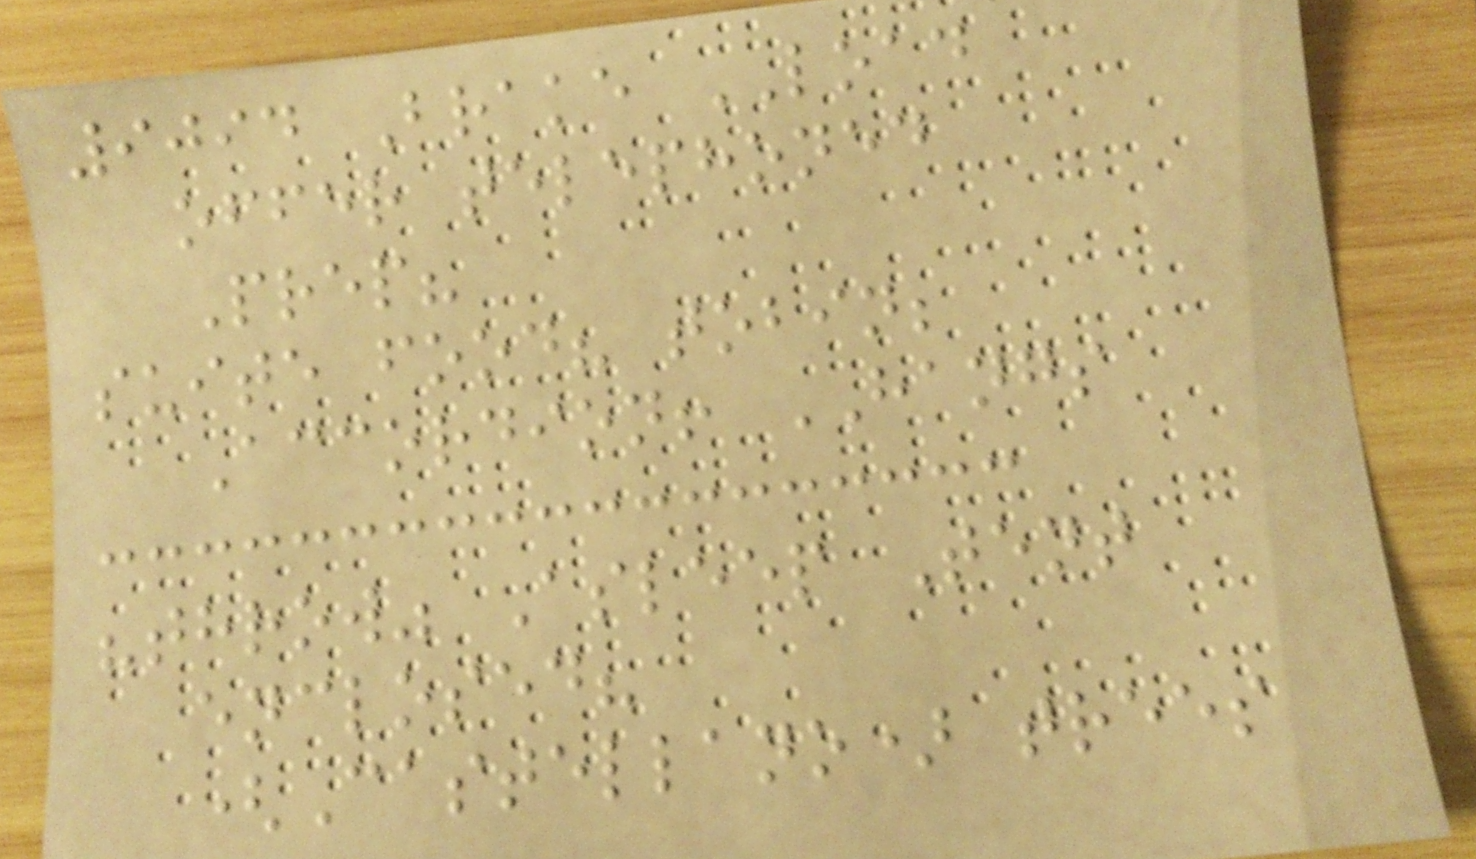9094 Brake LOAD
offer telephoned
Prep?
suite food? tobin;
Accordion! HANGS
"throw" Asleep Tent
enclosed?
(Castellano) trees
